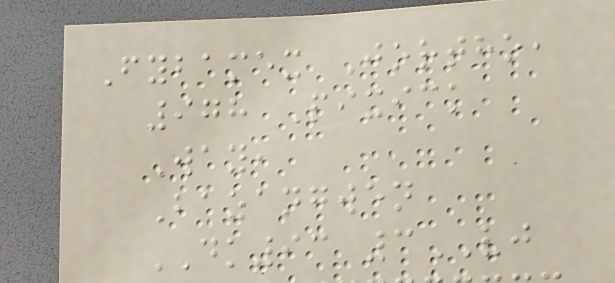Fybamex Jortho,
978 Pixick
Way,
Bazangwen
DK93 3VJ
